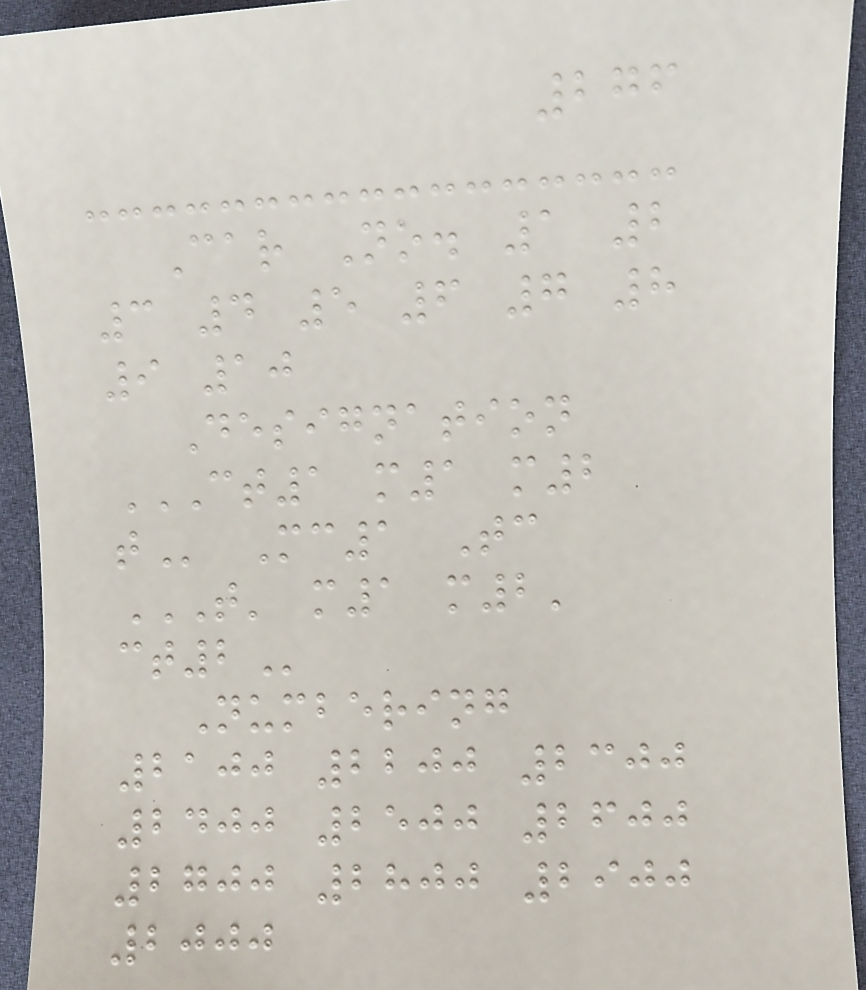276
Car No. 1 2
3 4 5 6 7 8
9 10
Designation
CT1 M1 M2
T Mc1 Tc
T' M1 M2'
CT2
Numbering
2100 2200 2300
2400 2500 2600
2700 2800 2900
2000
